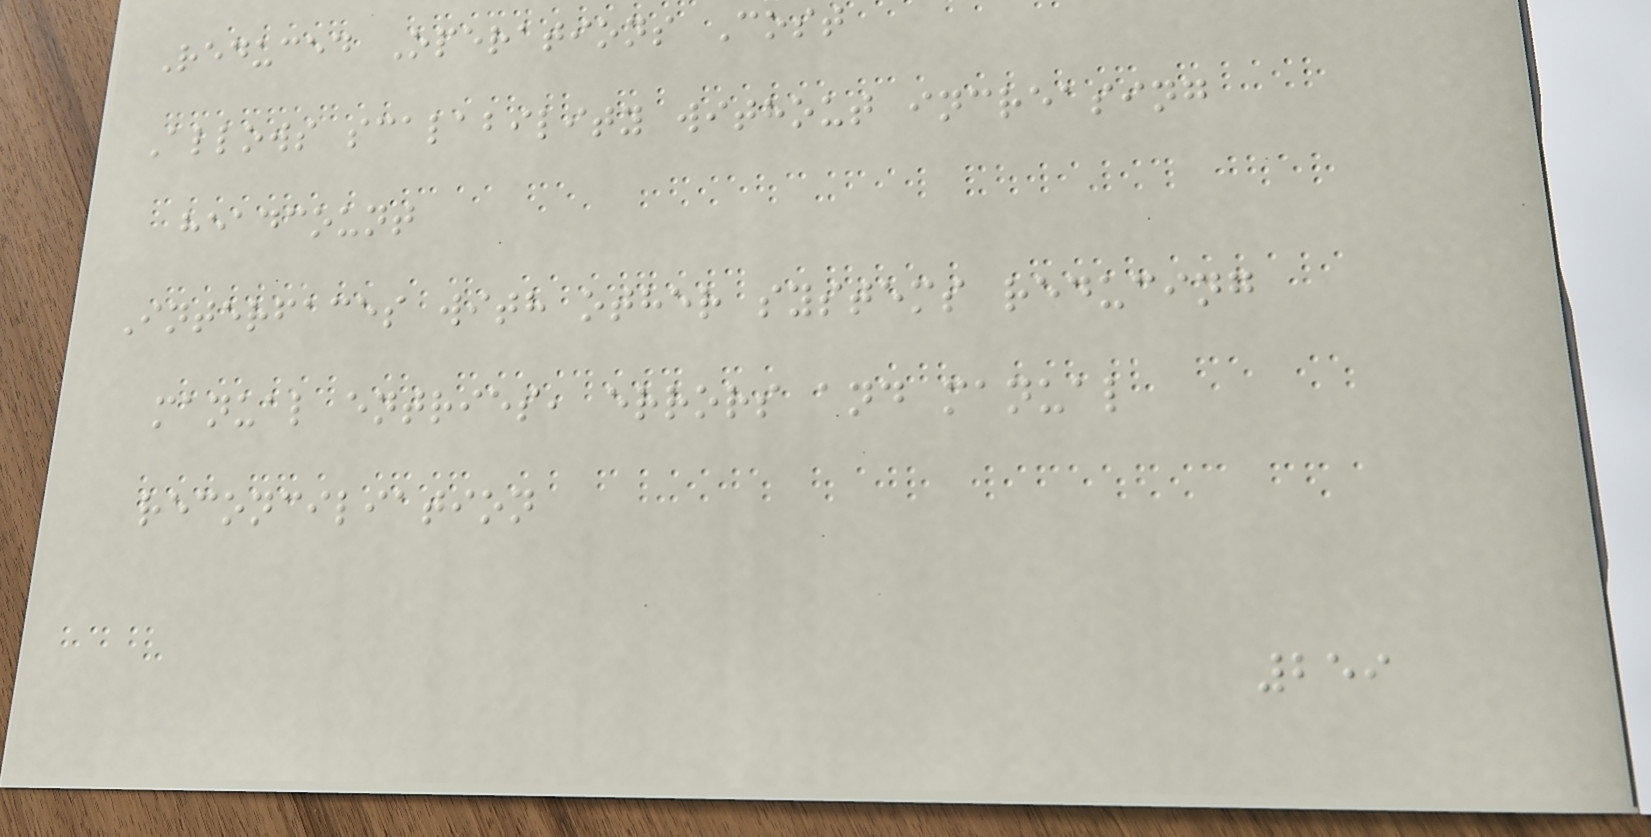Reduced Operations Cost
Allows scalability without increasing
headcount
Interfaces with other systems reducing
manual entries, errors and manual
reconciliation
259
